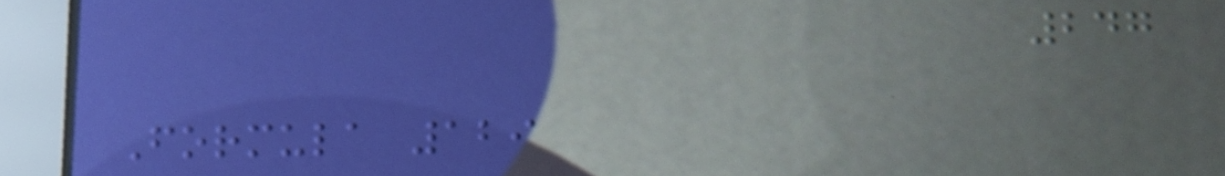247
Formula 129
